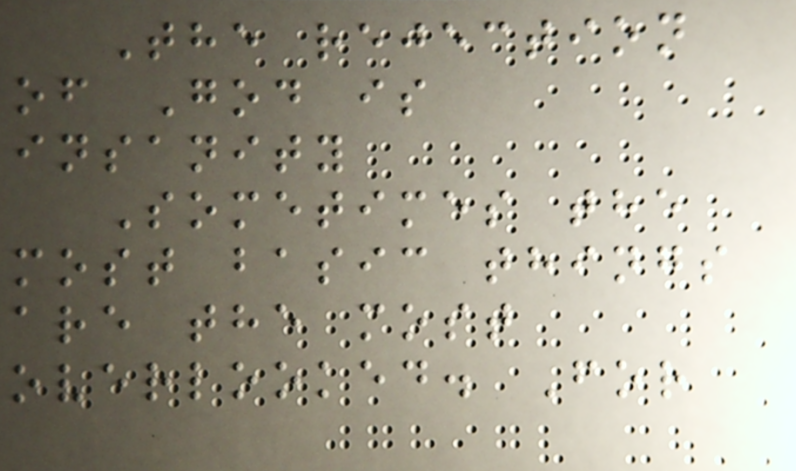The rejection
of God is
insanity
Sometimes the
most basic things
are the most
overlooked. For
